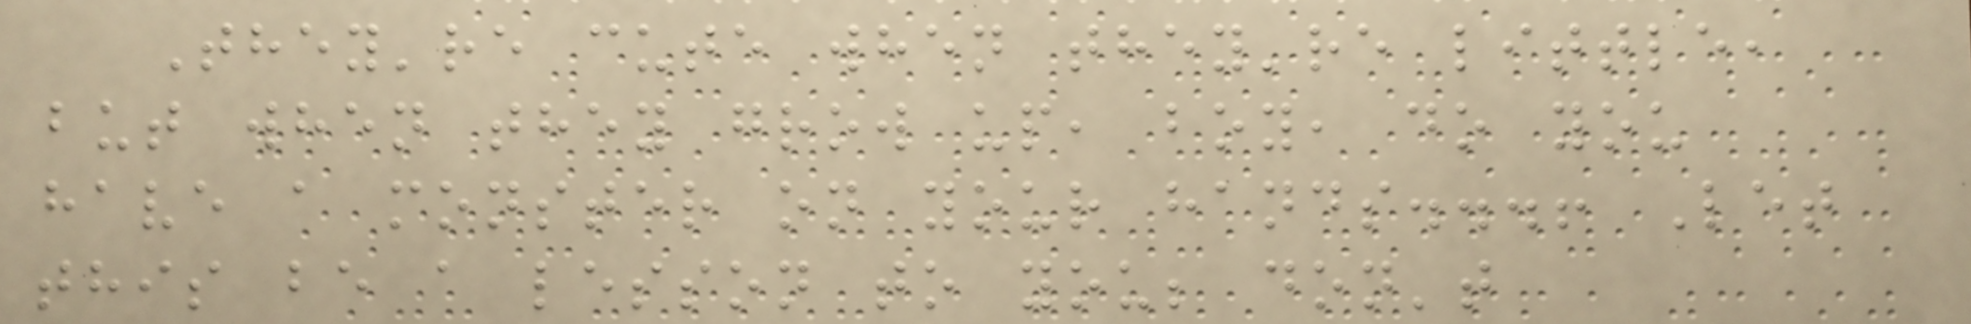They're cute when they're little,
but when they grow up, boy, do you
have a monster on your hands...! Let
this be a lesson to you; don't
